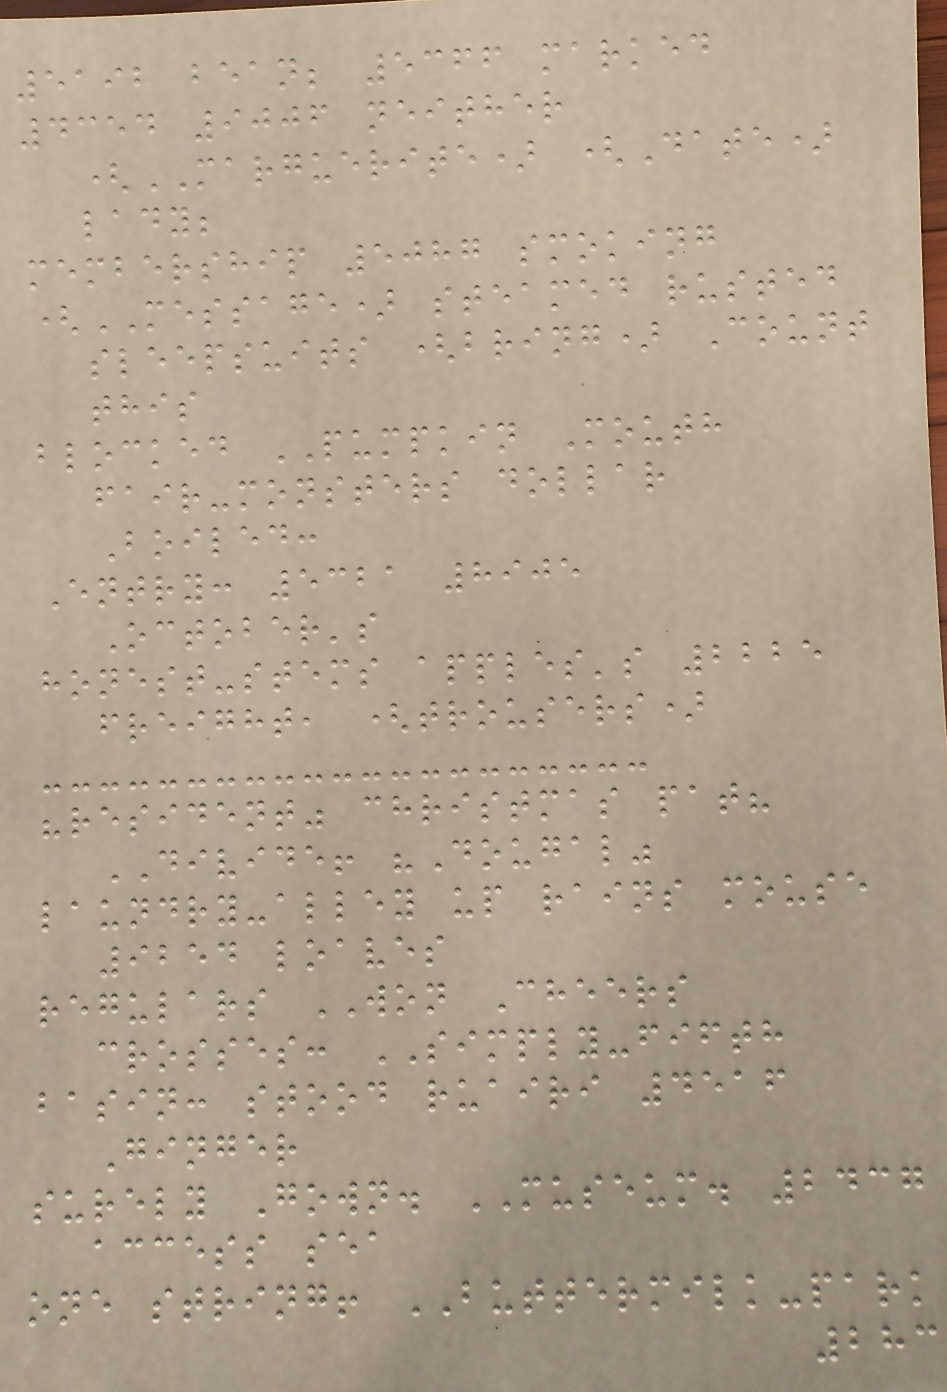5192 bean; 5366 marked
4354 9006 neither
(MARGUERITE) (Date)
lady;
membership 5087 smoking
(MESSAGE) steamed rusted
sleepsuits (bring) Count
this
blocked PUMPKIN Mouth
fair-monsters dollar
Boiled:
Entry: 5321 8905
October's
honest-stems apples's 2225
freight, (trousers)
"resident" christmas pat?
DIVIDE! "Dougal"
laundry-alley up rains mouse
9254 loaves
regulars WON Cheers
crosses: SIMPLY-fifth
basin: stood ruairi 4516
Ginger
surely Gown. MUSEUM. 2437
access sea
one string! BUTTERMILK-park
283
